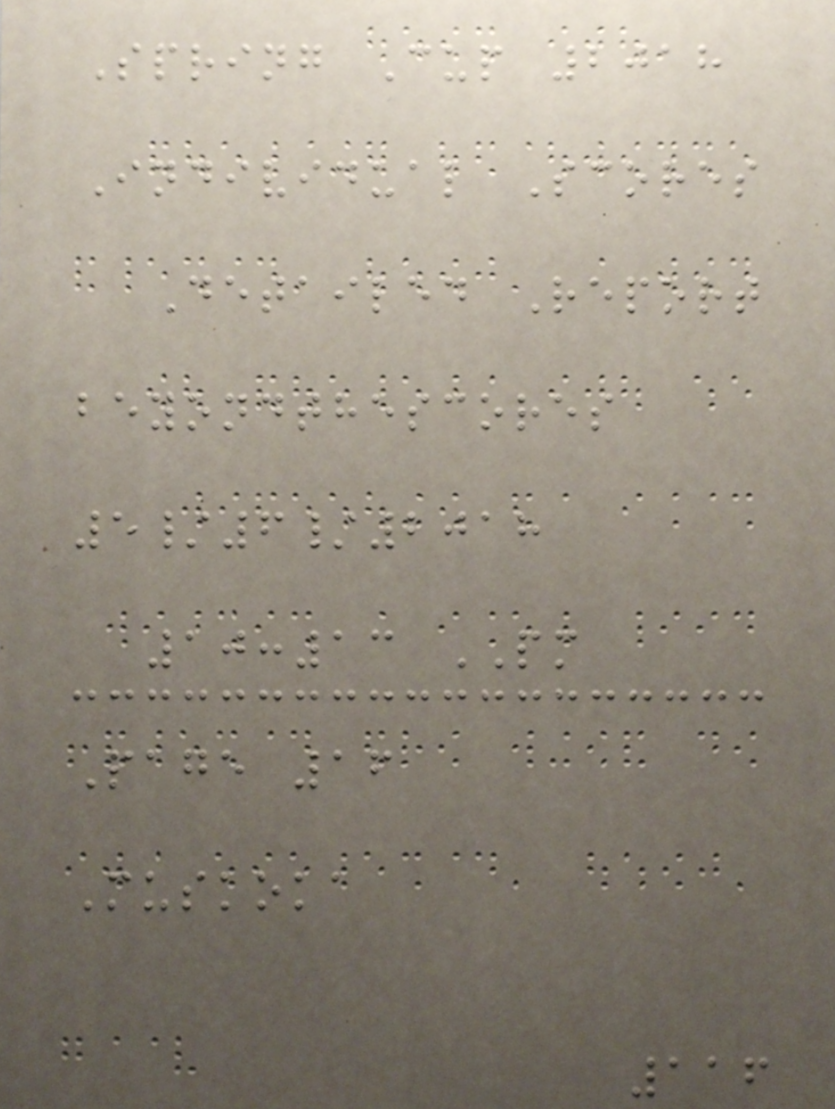Spring Cup 2018
Individual Scores
Detailed Report
beyondthescores
5/6/2018
10:13 PM
Page 16
Muskoka
116
